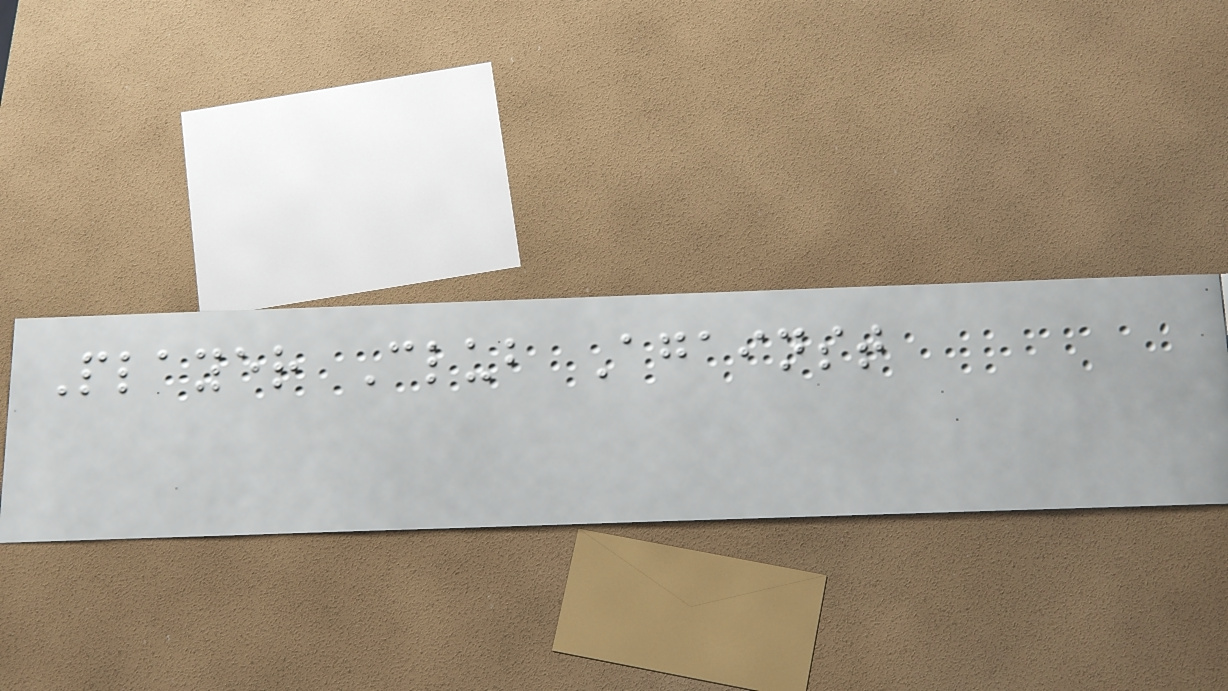Player Club Against
